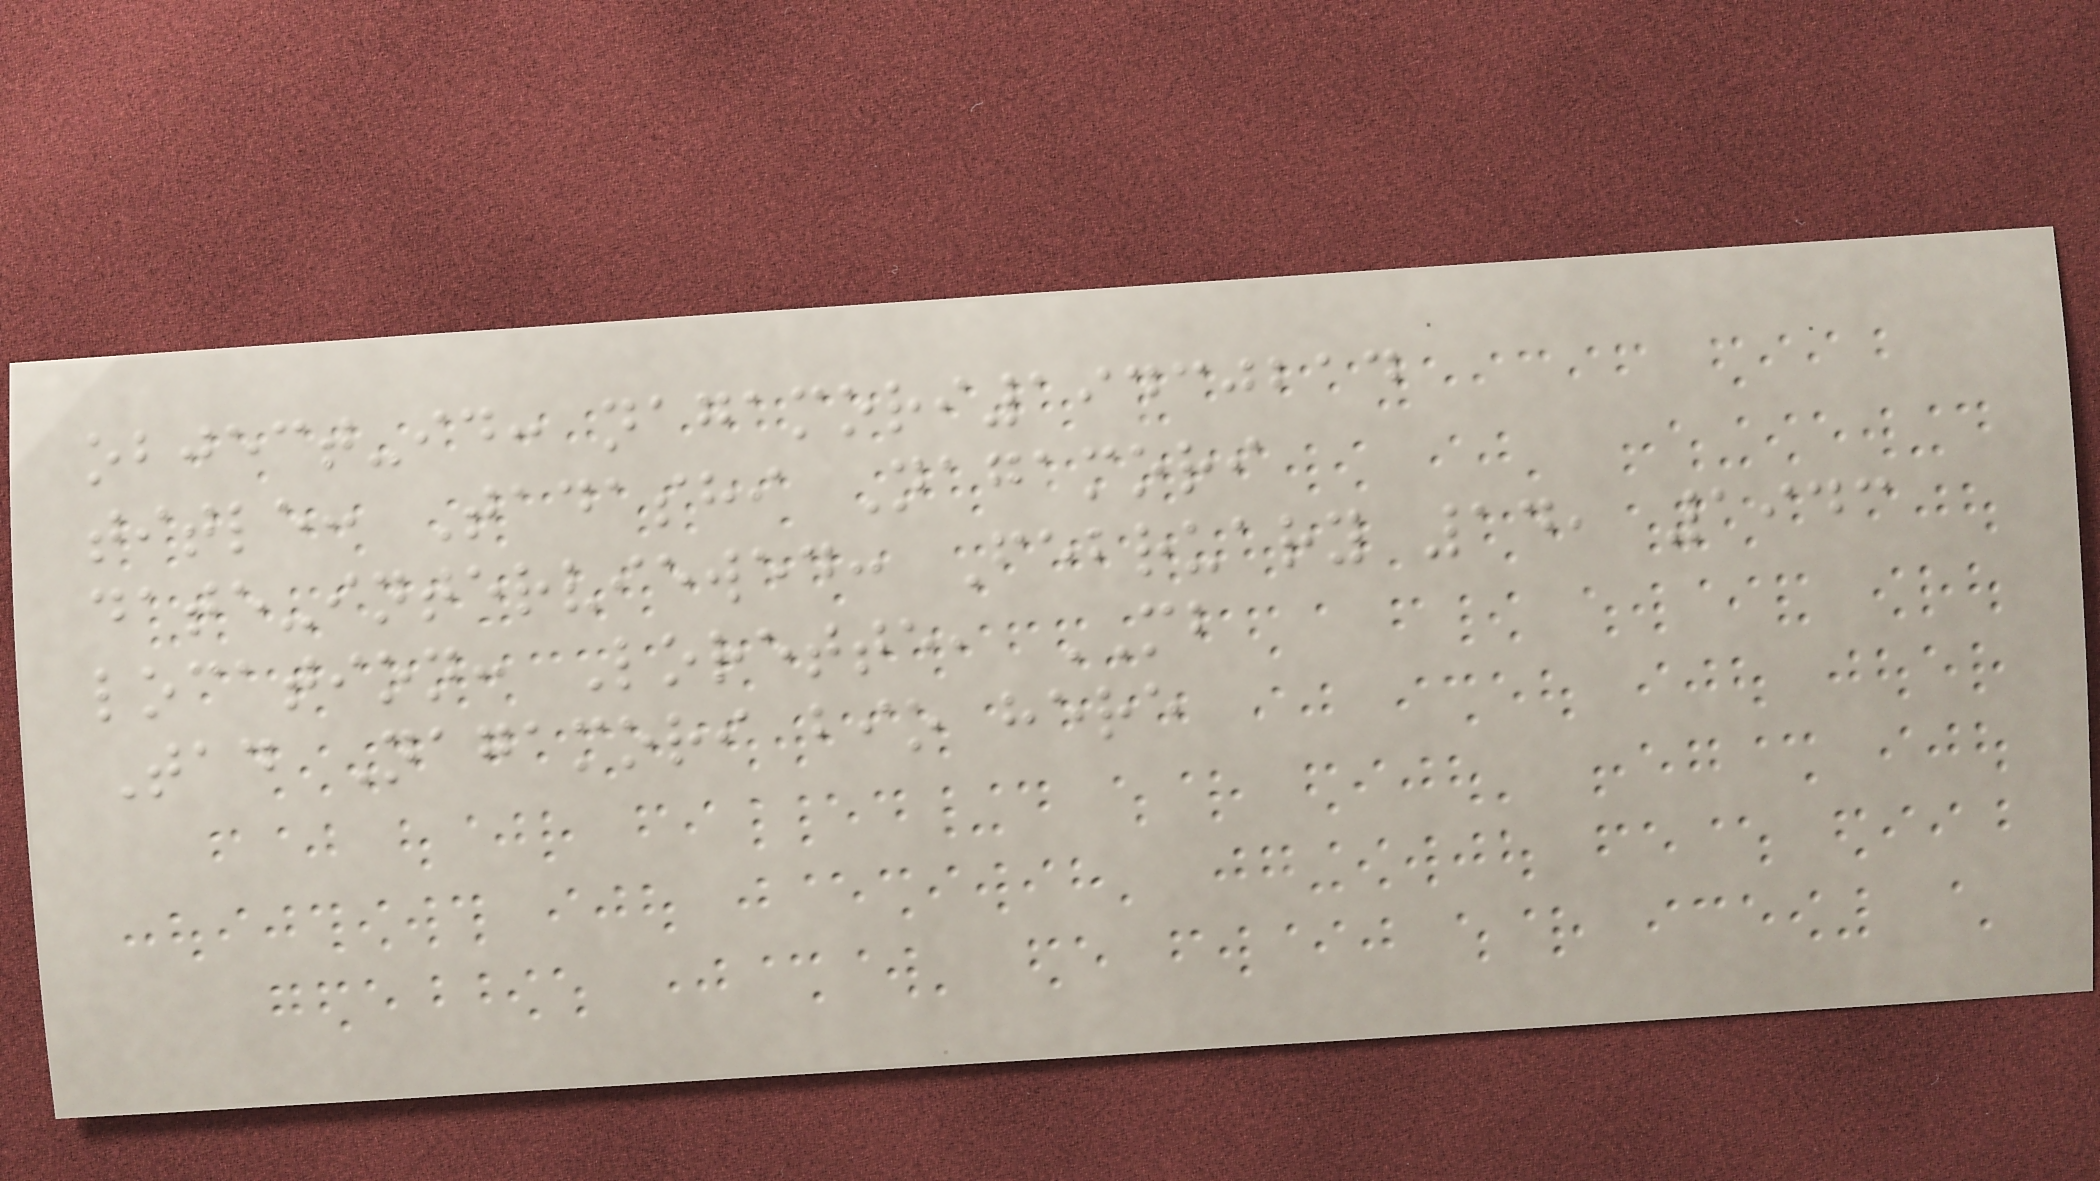object-id: nagamori19430214
title: Tadashi Nagamori
date-interviewed: February 14, 1943
location: Lorette, MB
Tad Nagamori bio here
